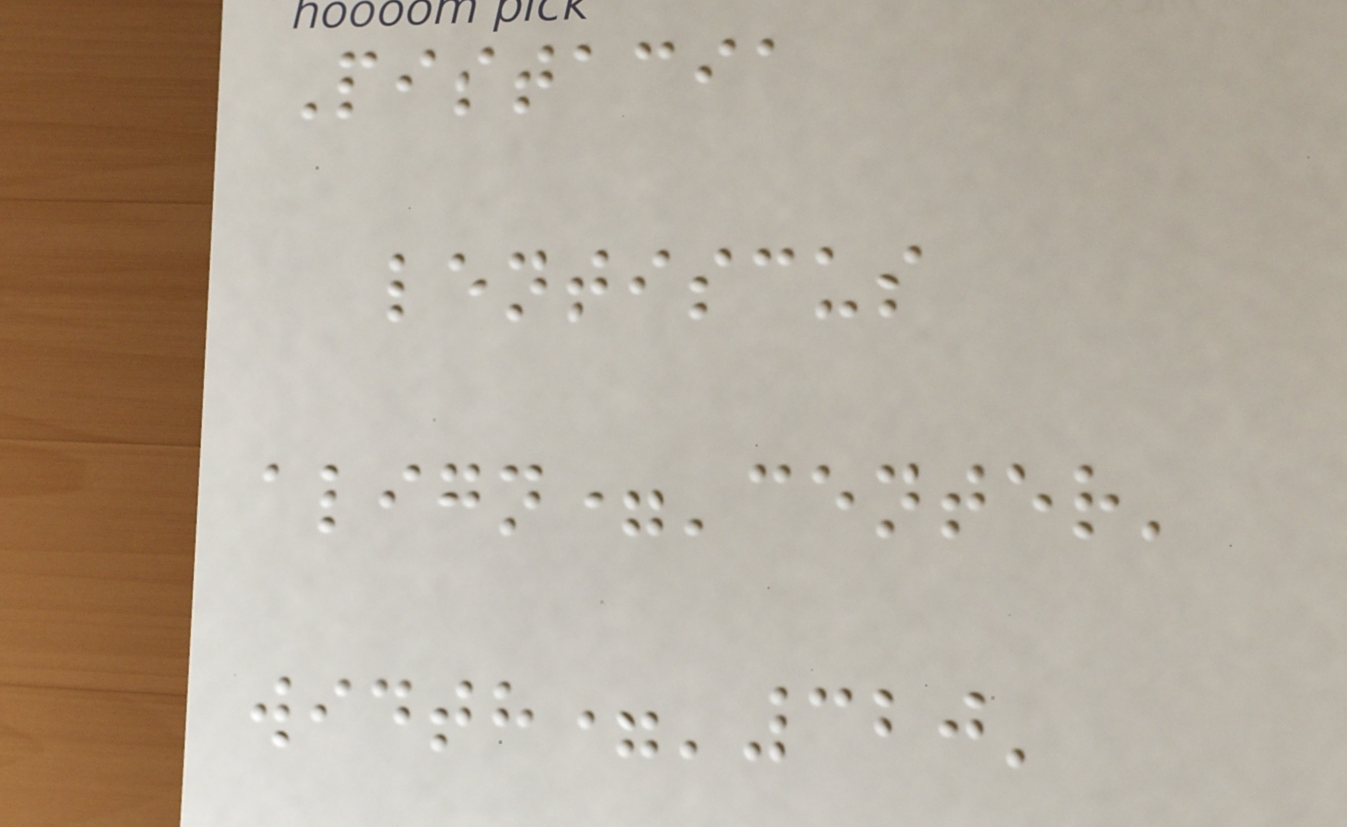Pistacia
lentiscus
align='center'
width='320'
